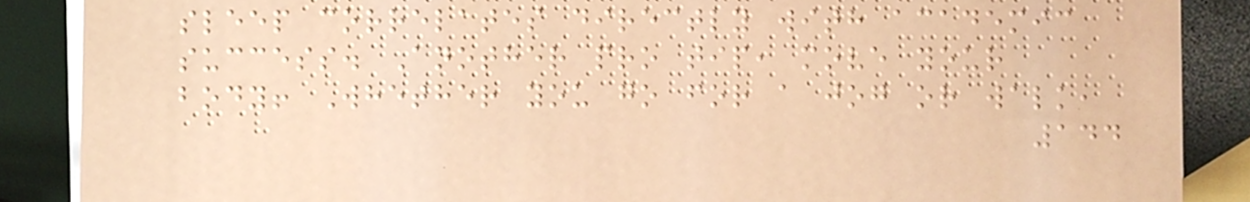sleep correlates directly with academic
success. Another pro tip, move your
body! Whether you go for a jog or walk,
144
